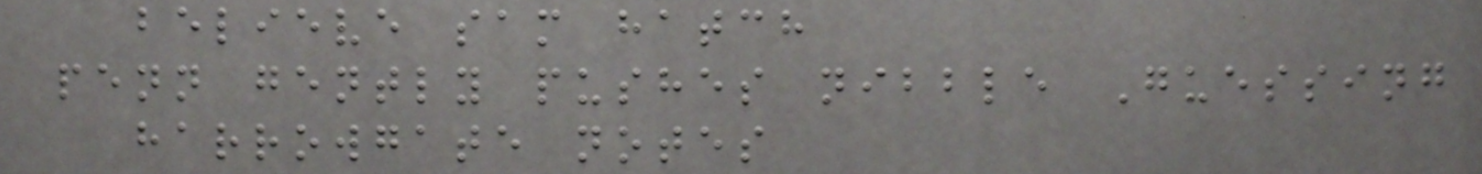believe sam hatch
penn gently pushes nibble Guessing
harrowgate notes
